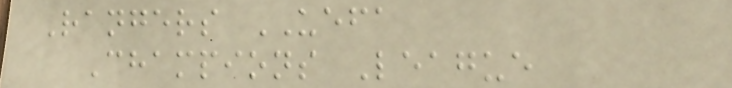Rangers UEFA
Champions League
